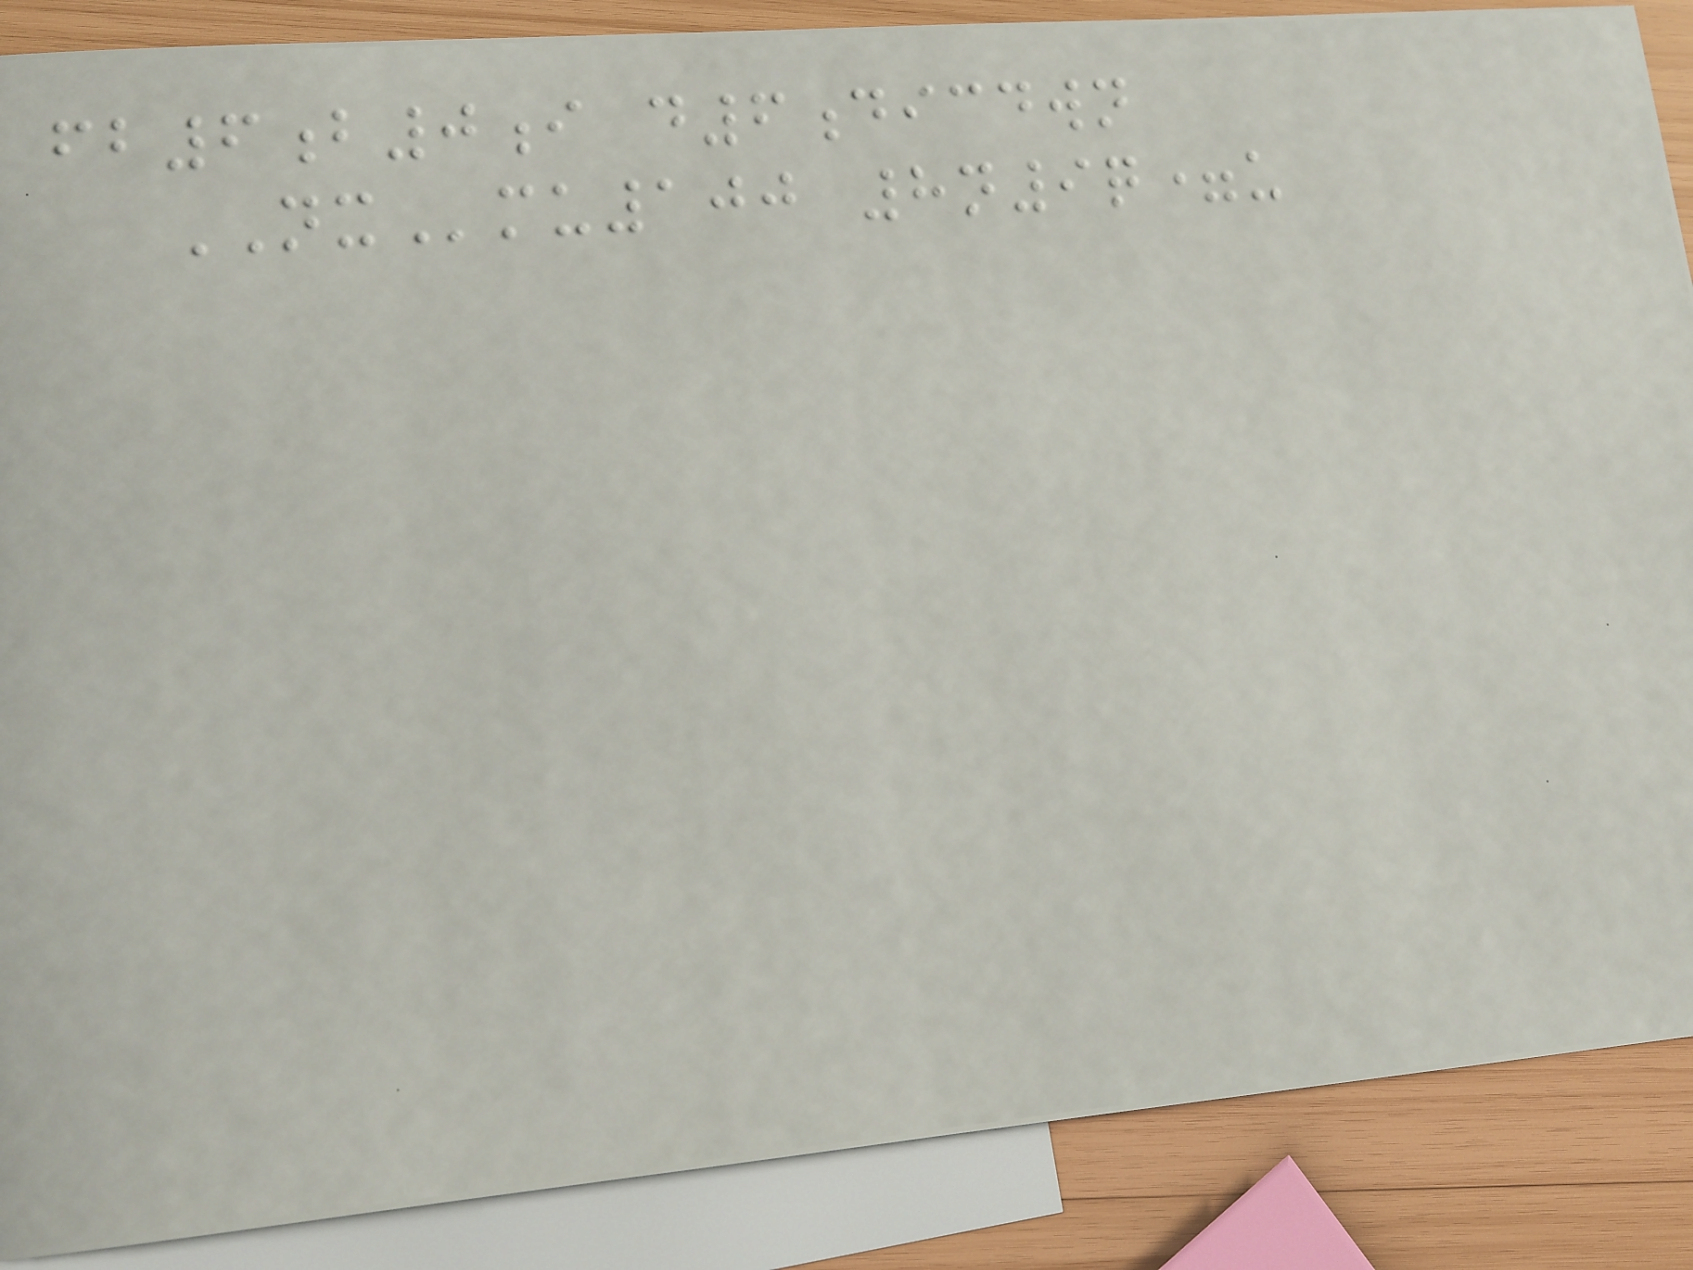fb6b0i d6dicdwn
NXmu100 8n9q=u
